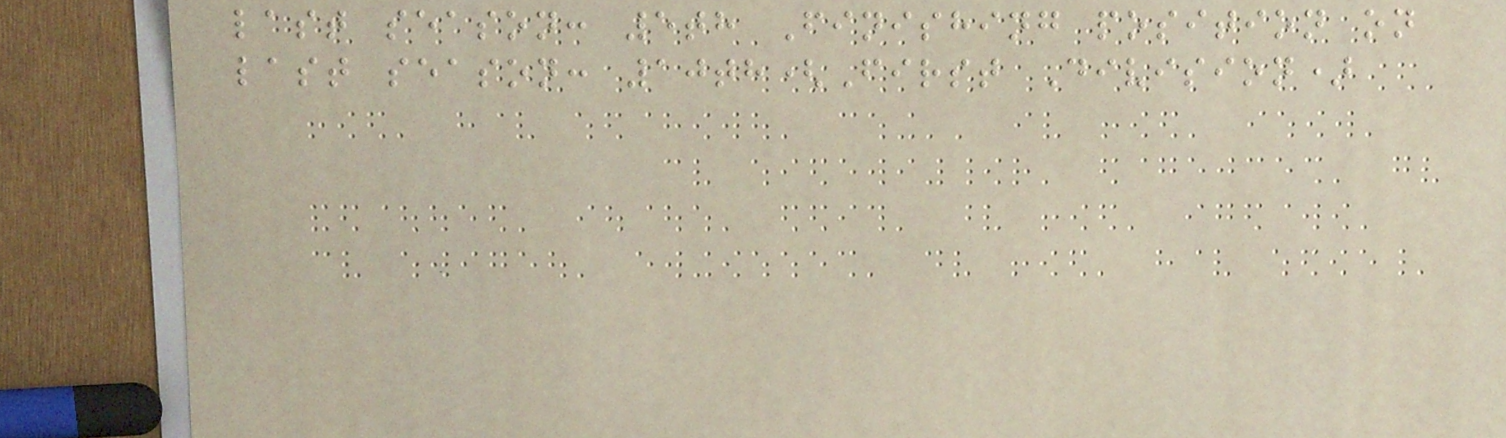last season: 5th Finishing position on
last season: 10th(First Division)
